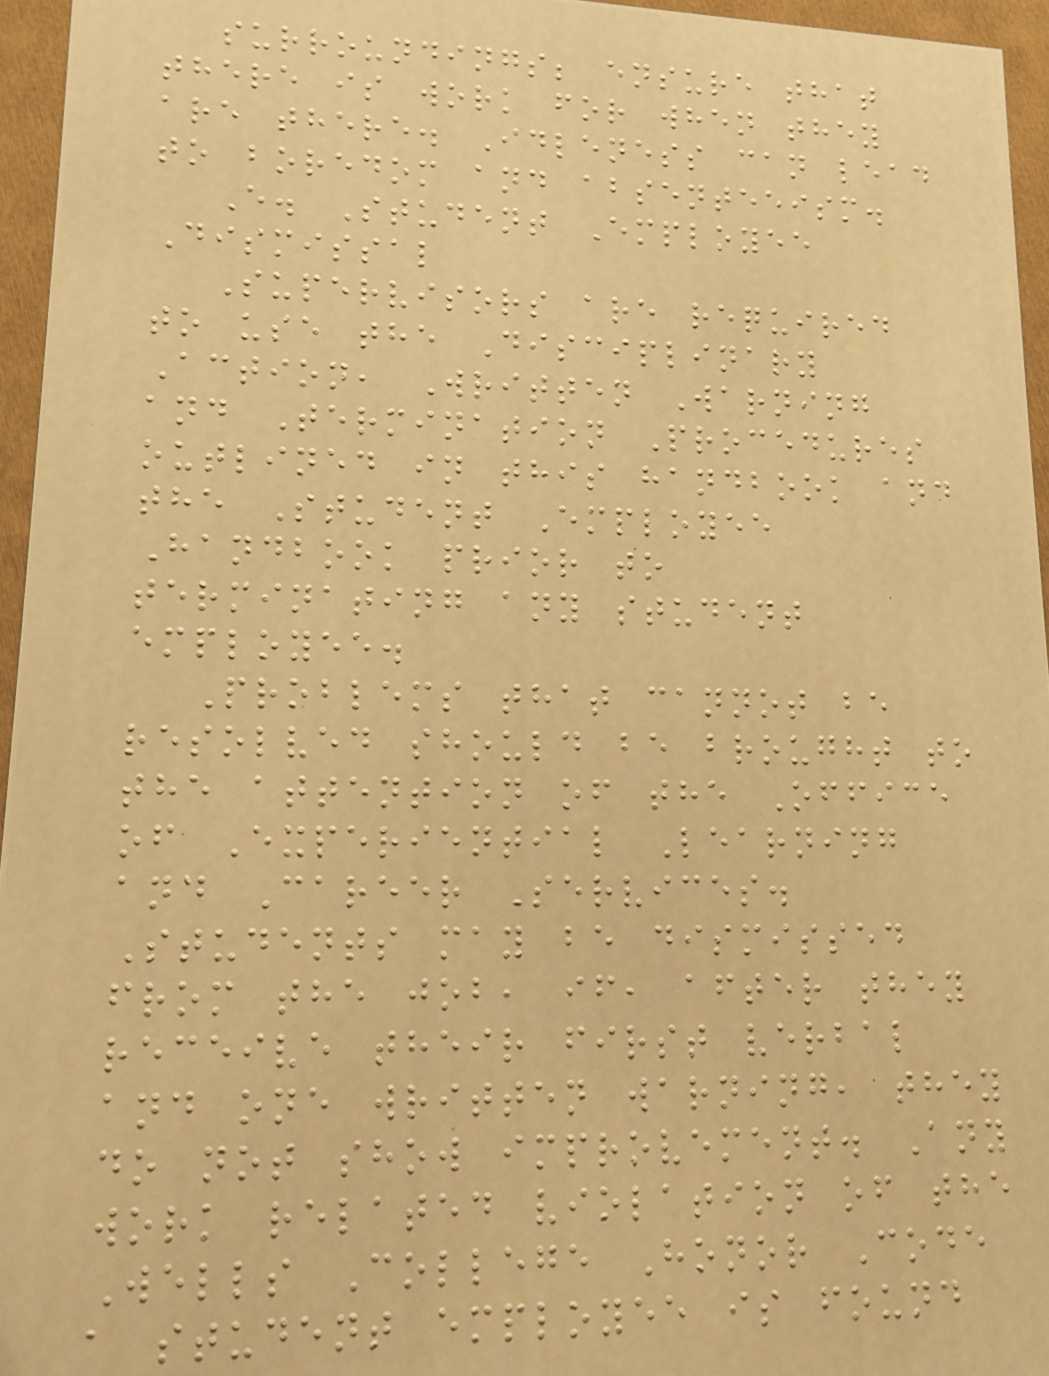surroundings; ensure that
there is work for when they
are there. Idleness can lead
to boredom and absenteeism.
E. Student Employee
Dismissal
Supervisors are required
to use the Disciplinary
Action, Written Warning
and Termination Procedures
outlined in this handbook and
the Student Employee
Handbook prior to
terminating any student
employee.
Problems that cannot be
resolved should be brought to
the attention of the Office
of Experiential Learning
and Career Services.
Students may be dismissed
from the job, if, after they
receive their first verbal
and one written warning, they
do not show improvement. Any
work related violation of the
Wells College Honor Code
a student employee is found
